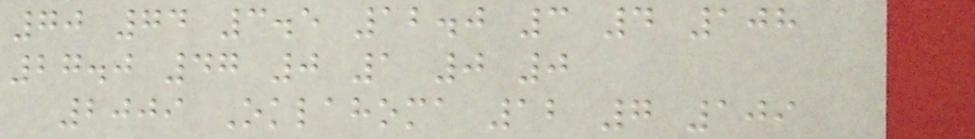70 74 3.5 12.0 3 4 108
27.0 47 0 1 0 0
2009 Oklahoma 12 7 109
